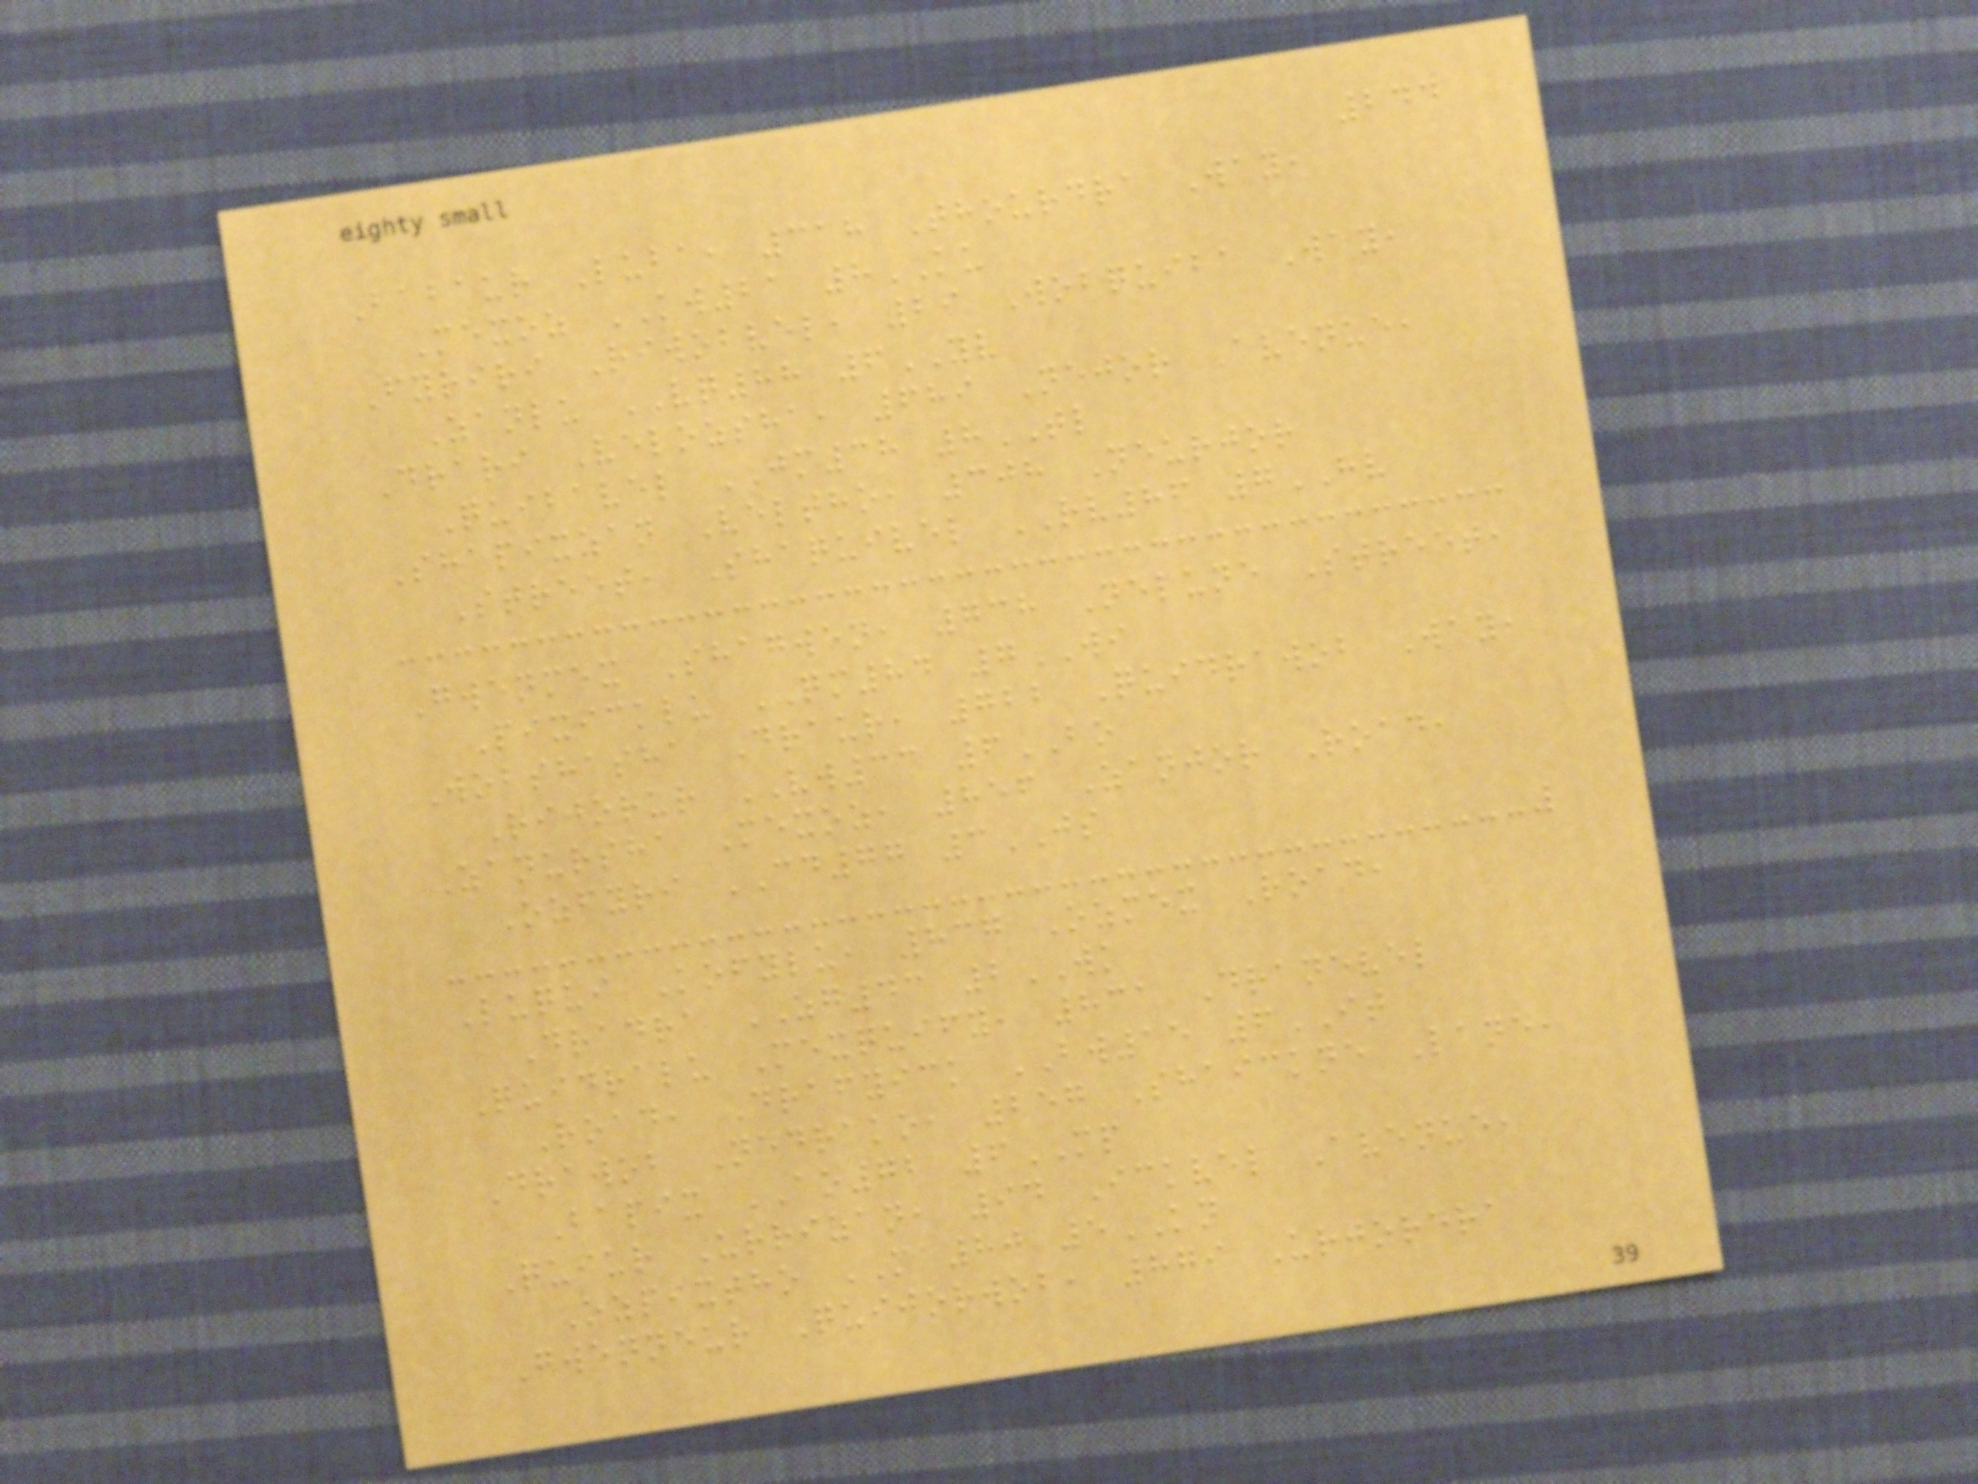244
Babaur Luba, 318 Thourdra Way,
Mexoz KW21 8KU
Fyriri Riwobvel, 29 Wobquiba Way,
Zanlu VQ88 6YV
Drari Velozsha, 689 Nejor Avenue,
Quibavel JM38 8TL
Shapixzan Veltho, 308 Neurjor
Street, Shaquivel RV86 7HV
Gwenmex Shagwen, 738 Nelune Street,
Pixicklu QM84 7WI
Wobshasha Draur, 722 Quidrawob Way,
Rijorur VW33 6BO
Zanursha Mexoz, 856 Zanjor Road,
Ozfyri CD77 3JS
Luqui Kofylu, 837 Ozmex Road,
Dradra ZG43 2WK
Quidralu Mexquify, 831 Dranevel
Road, Drafyick BW15 6IT
Drawob Nedrako, 257 Shaickne Lane,
Bapix AO72 6MP
Quiur Urrizan, 94 Ickvel Avenue,
Ozpixtho MA80 5KN
Gwenneur Quijorwob, 879 Urjordra
